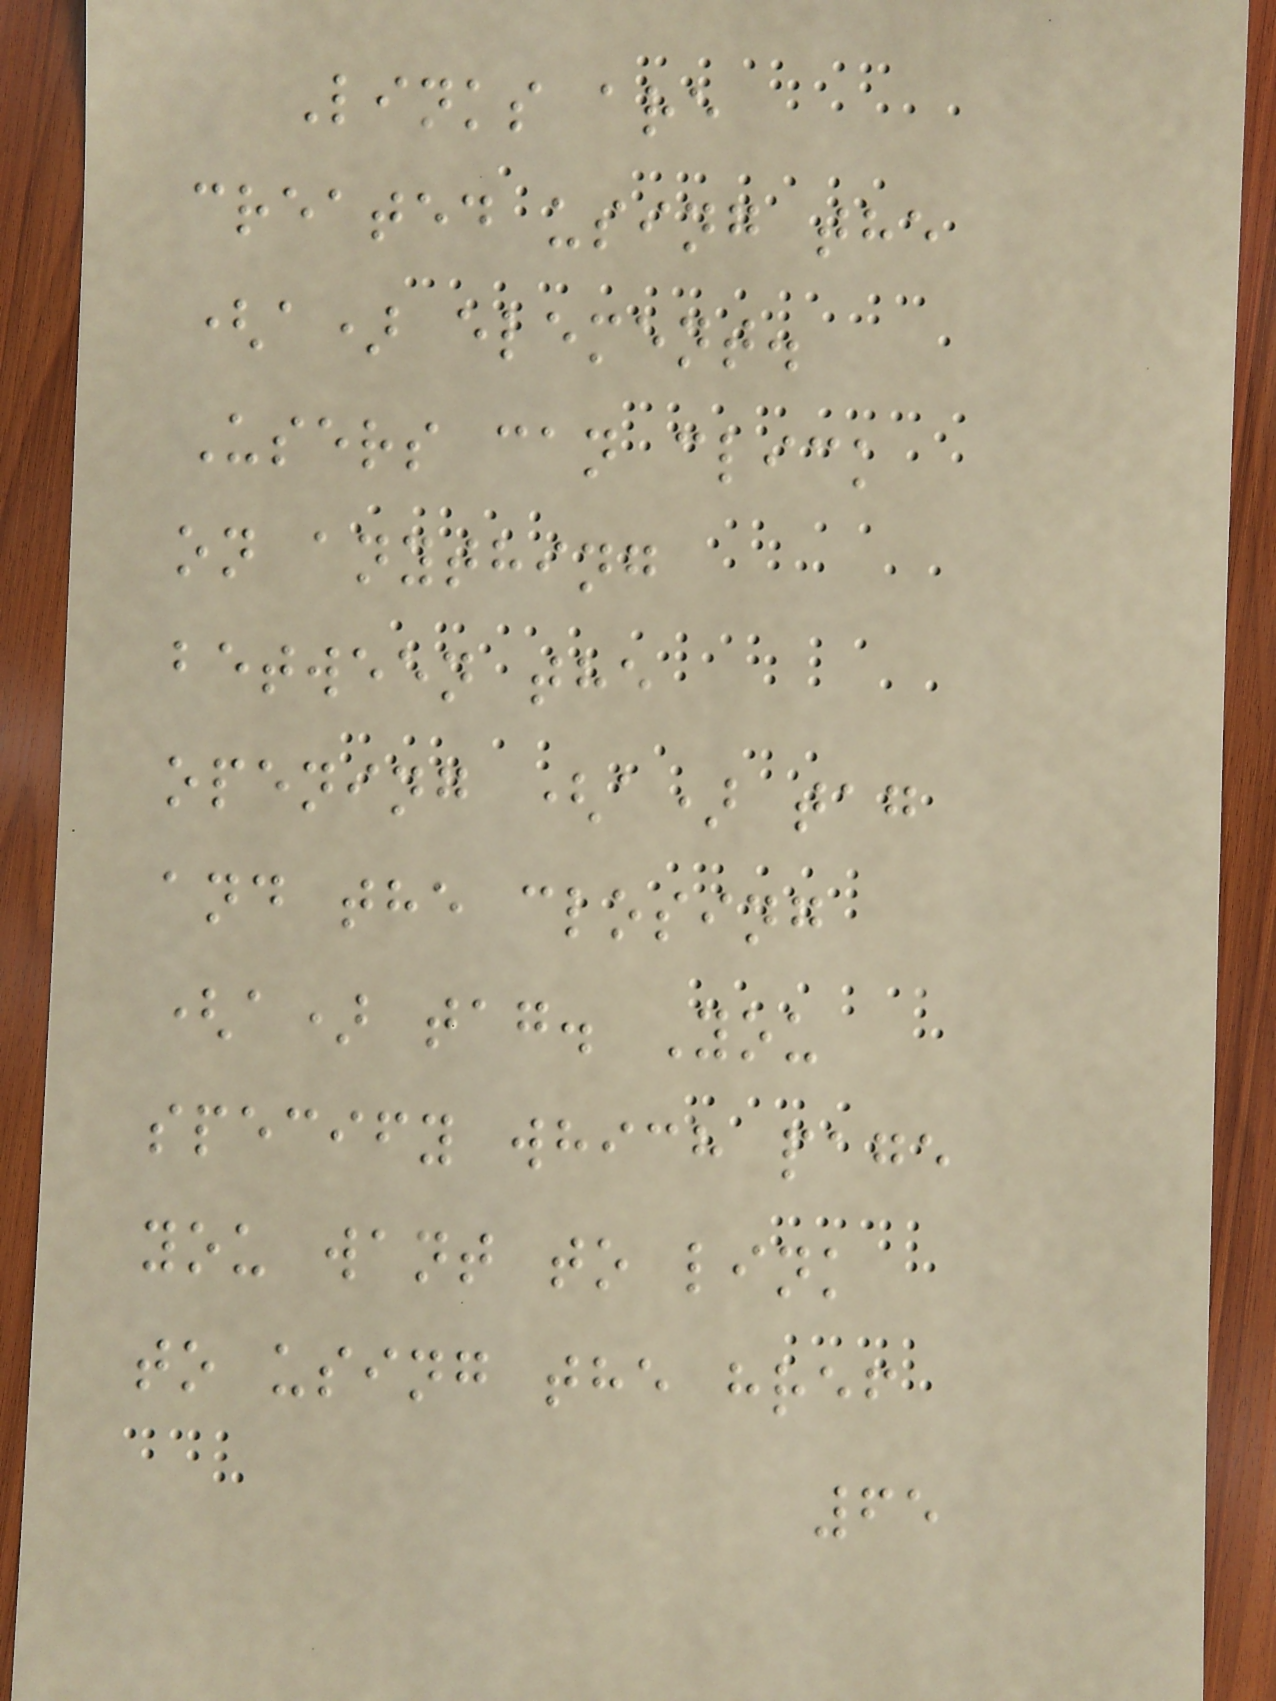Links are
created using the
(a) element.
Users can click
on anything
between the
opening (a) tag
and the closing
(a) tag. You
specify which page
you want to link
to using the href
65
